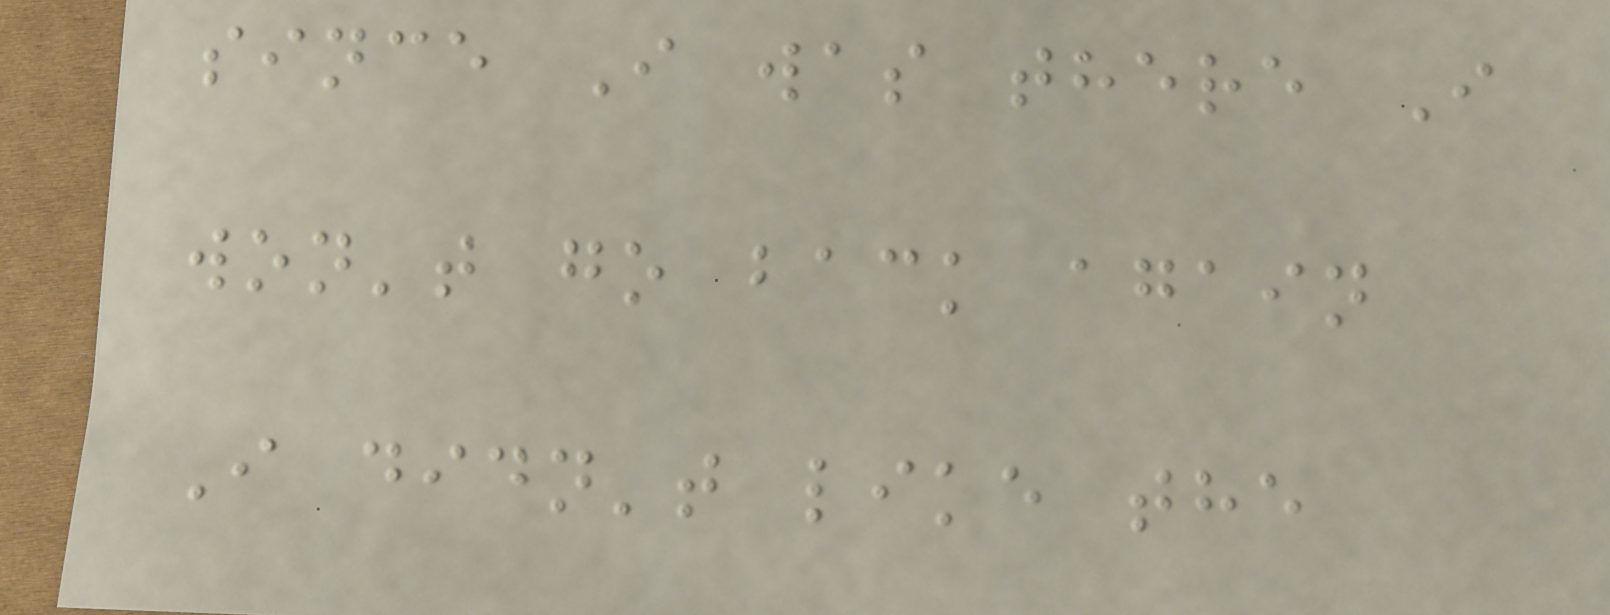since I was there I
won't go back again
I didn't like the
